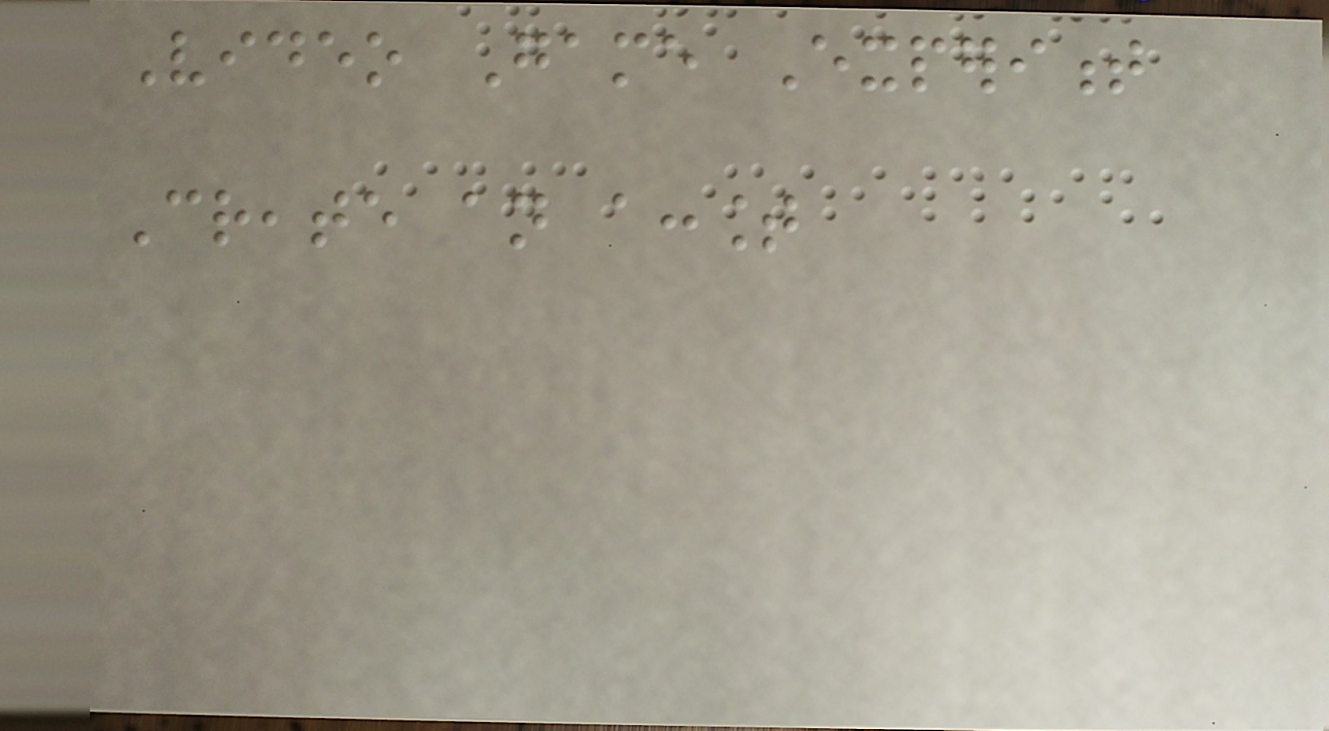Video Game Experiment
Create an account
